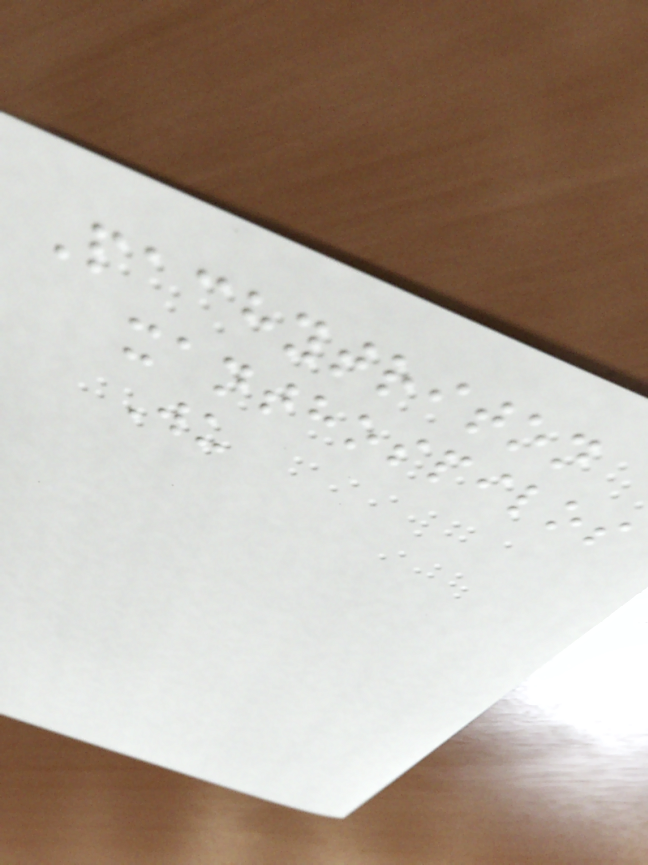Pachytriton
xanthospilos
Wu
